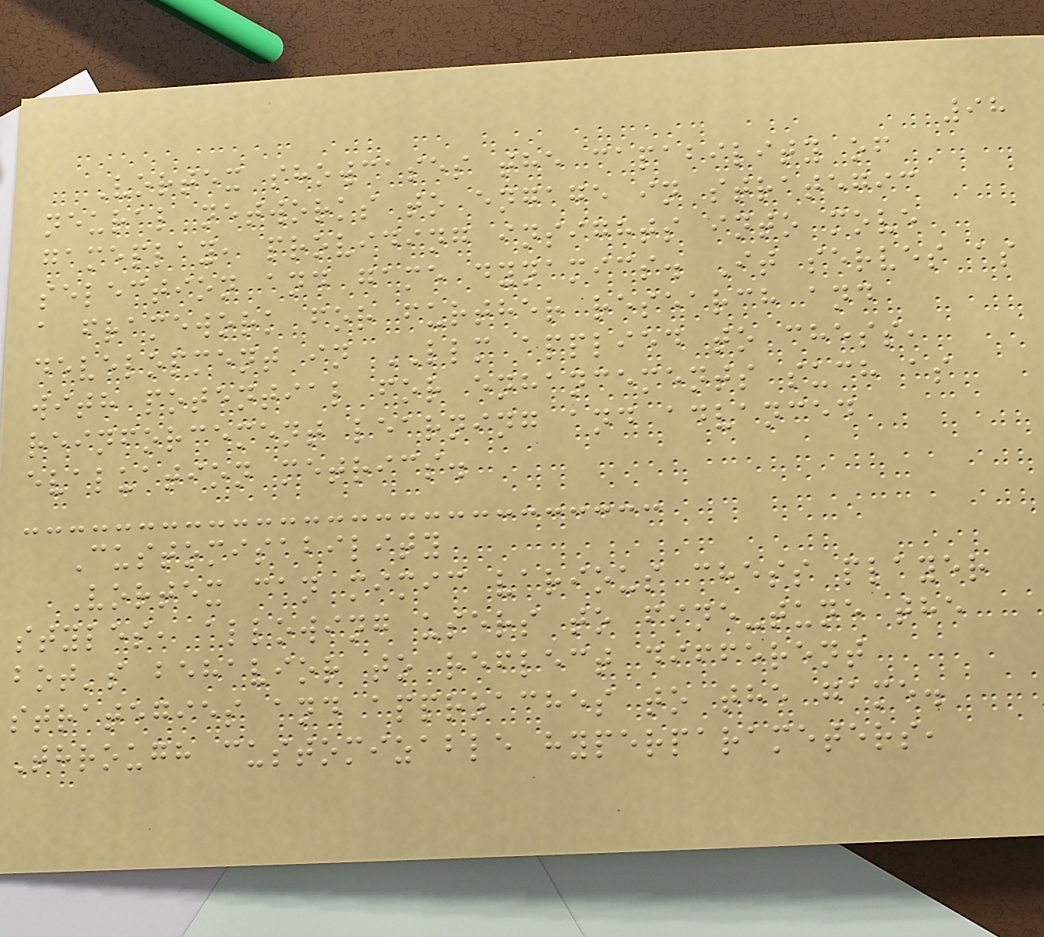98
Vortex showcases the capability of
neural networks to engage in strategic
gameplay, providing insights into move
selection and game dynamics. It serves as
a framework for further research and
development in LLM applied to chess,
with potential for enhancements such as
reinforcement learning and advanced
evaluation metrics.
Customisability
Vortex can mimic various chess player
styles, allowing users to fine-tune the
bot's behavior to reflect different
strategies and approaches to the game.
Through customizable hyperparameters,
